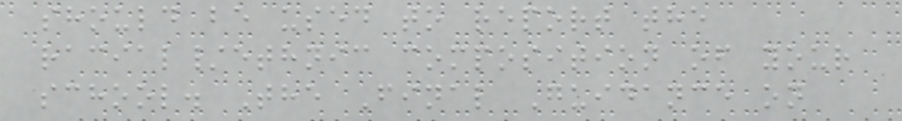should be used to report the
racial/ethnic composition of your
school. The Final Guidance on
